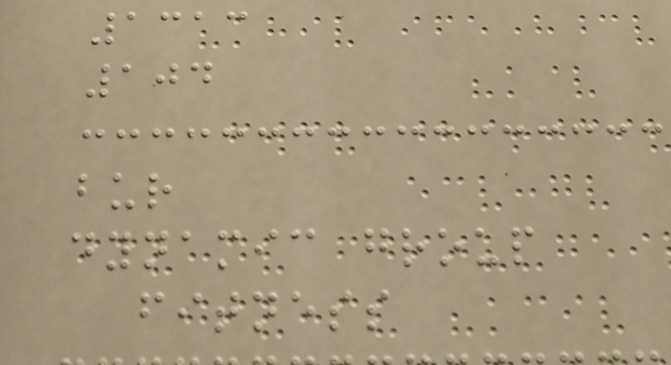1313
104
bur
dynamic group
fitness
